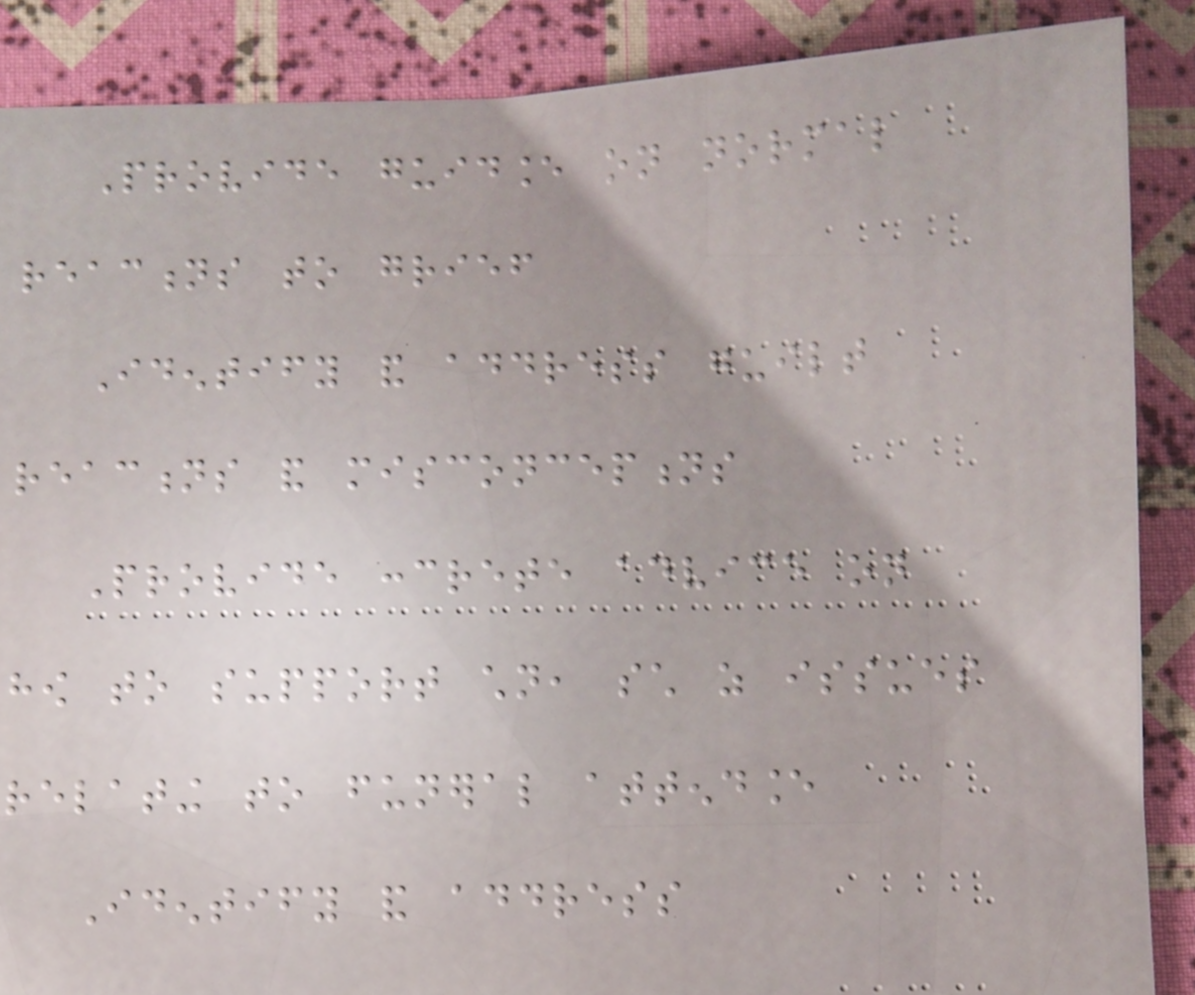Provide guidance on normal
reactions to grief
Identify and address guilt
reactions and misconceptions
Provide concrete advice on
how to support children, such as issues
relating to funeral attendance
Identify and address
